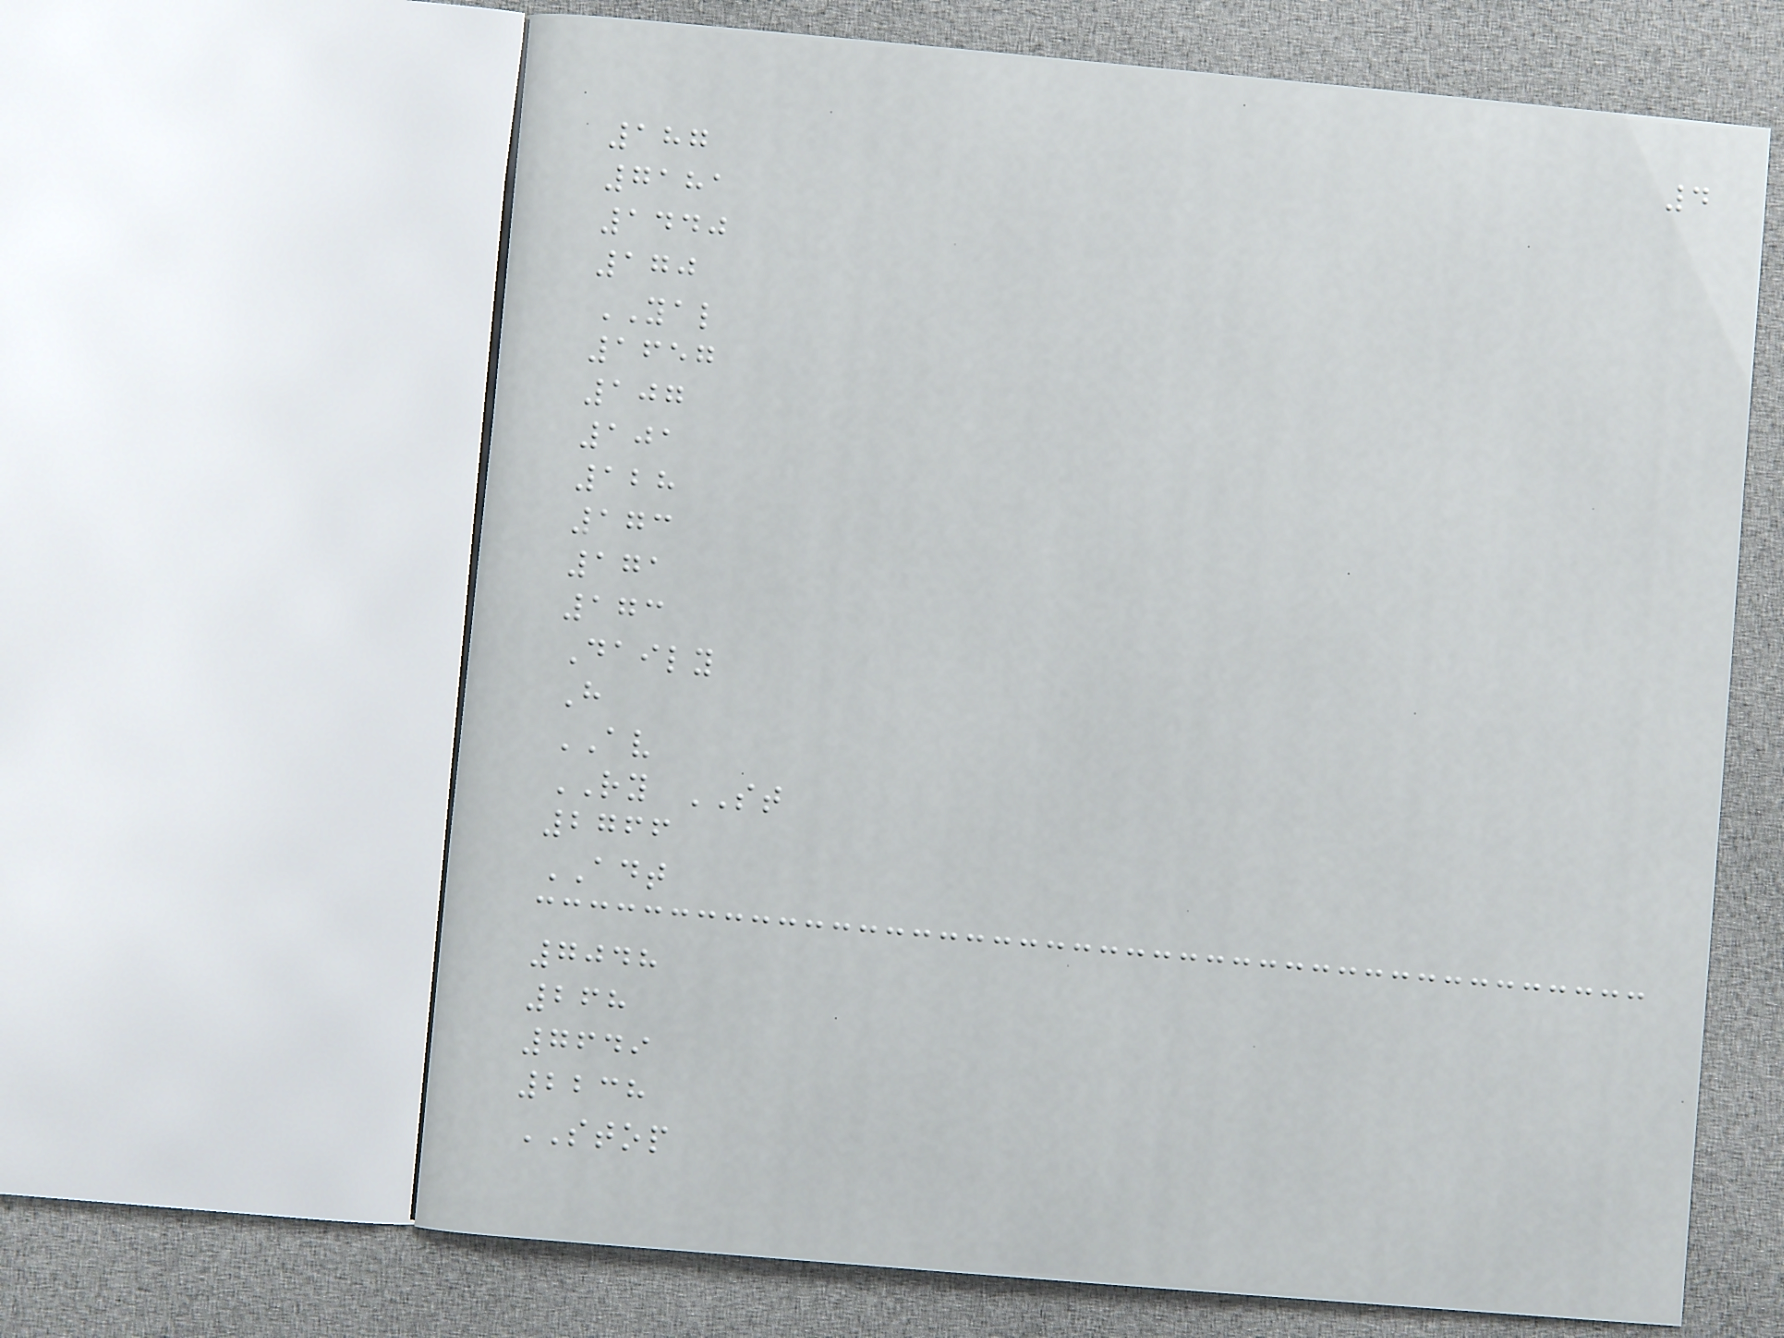4
187
7181
1440
170
YAL
1657
107
101
128
173
171
173
Daily
H
AV
RY ST
2766
ADT
7048
268
7649
2238
STOP
